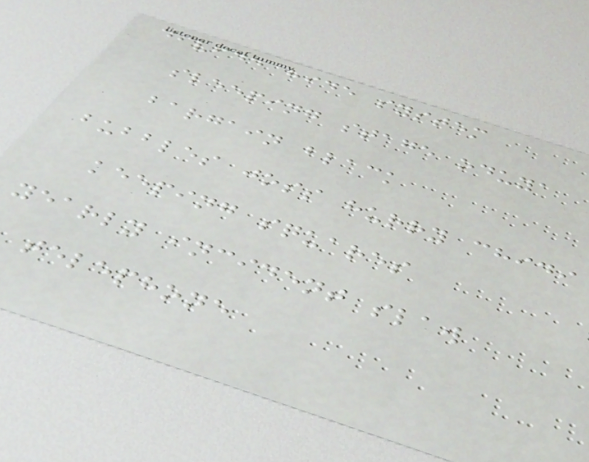divide hide system
sleeping stage oduya
bargain black
bubbles joss hurry chidi
keeping squares
yearly incident slaw
telephone
